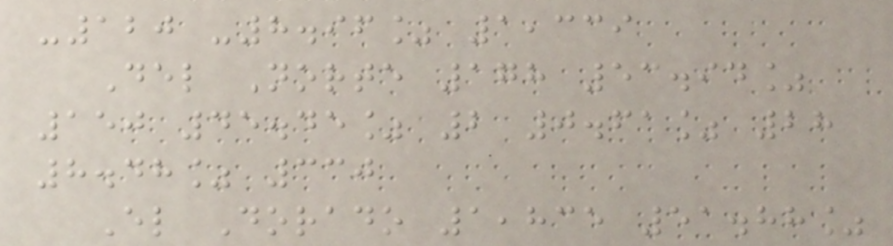-120 -8.96% 1,339
Del Norte 178 53.94%
150 45.45% 2 0.61% 28
8.48% 330
El Dorado 1,835 51.88%
